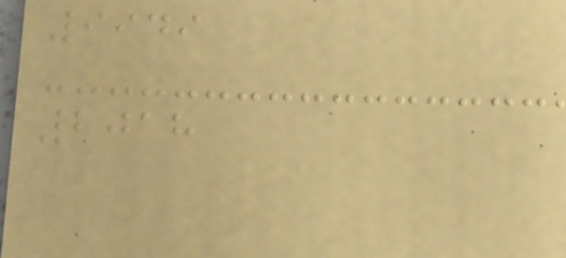9949
2018
